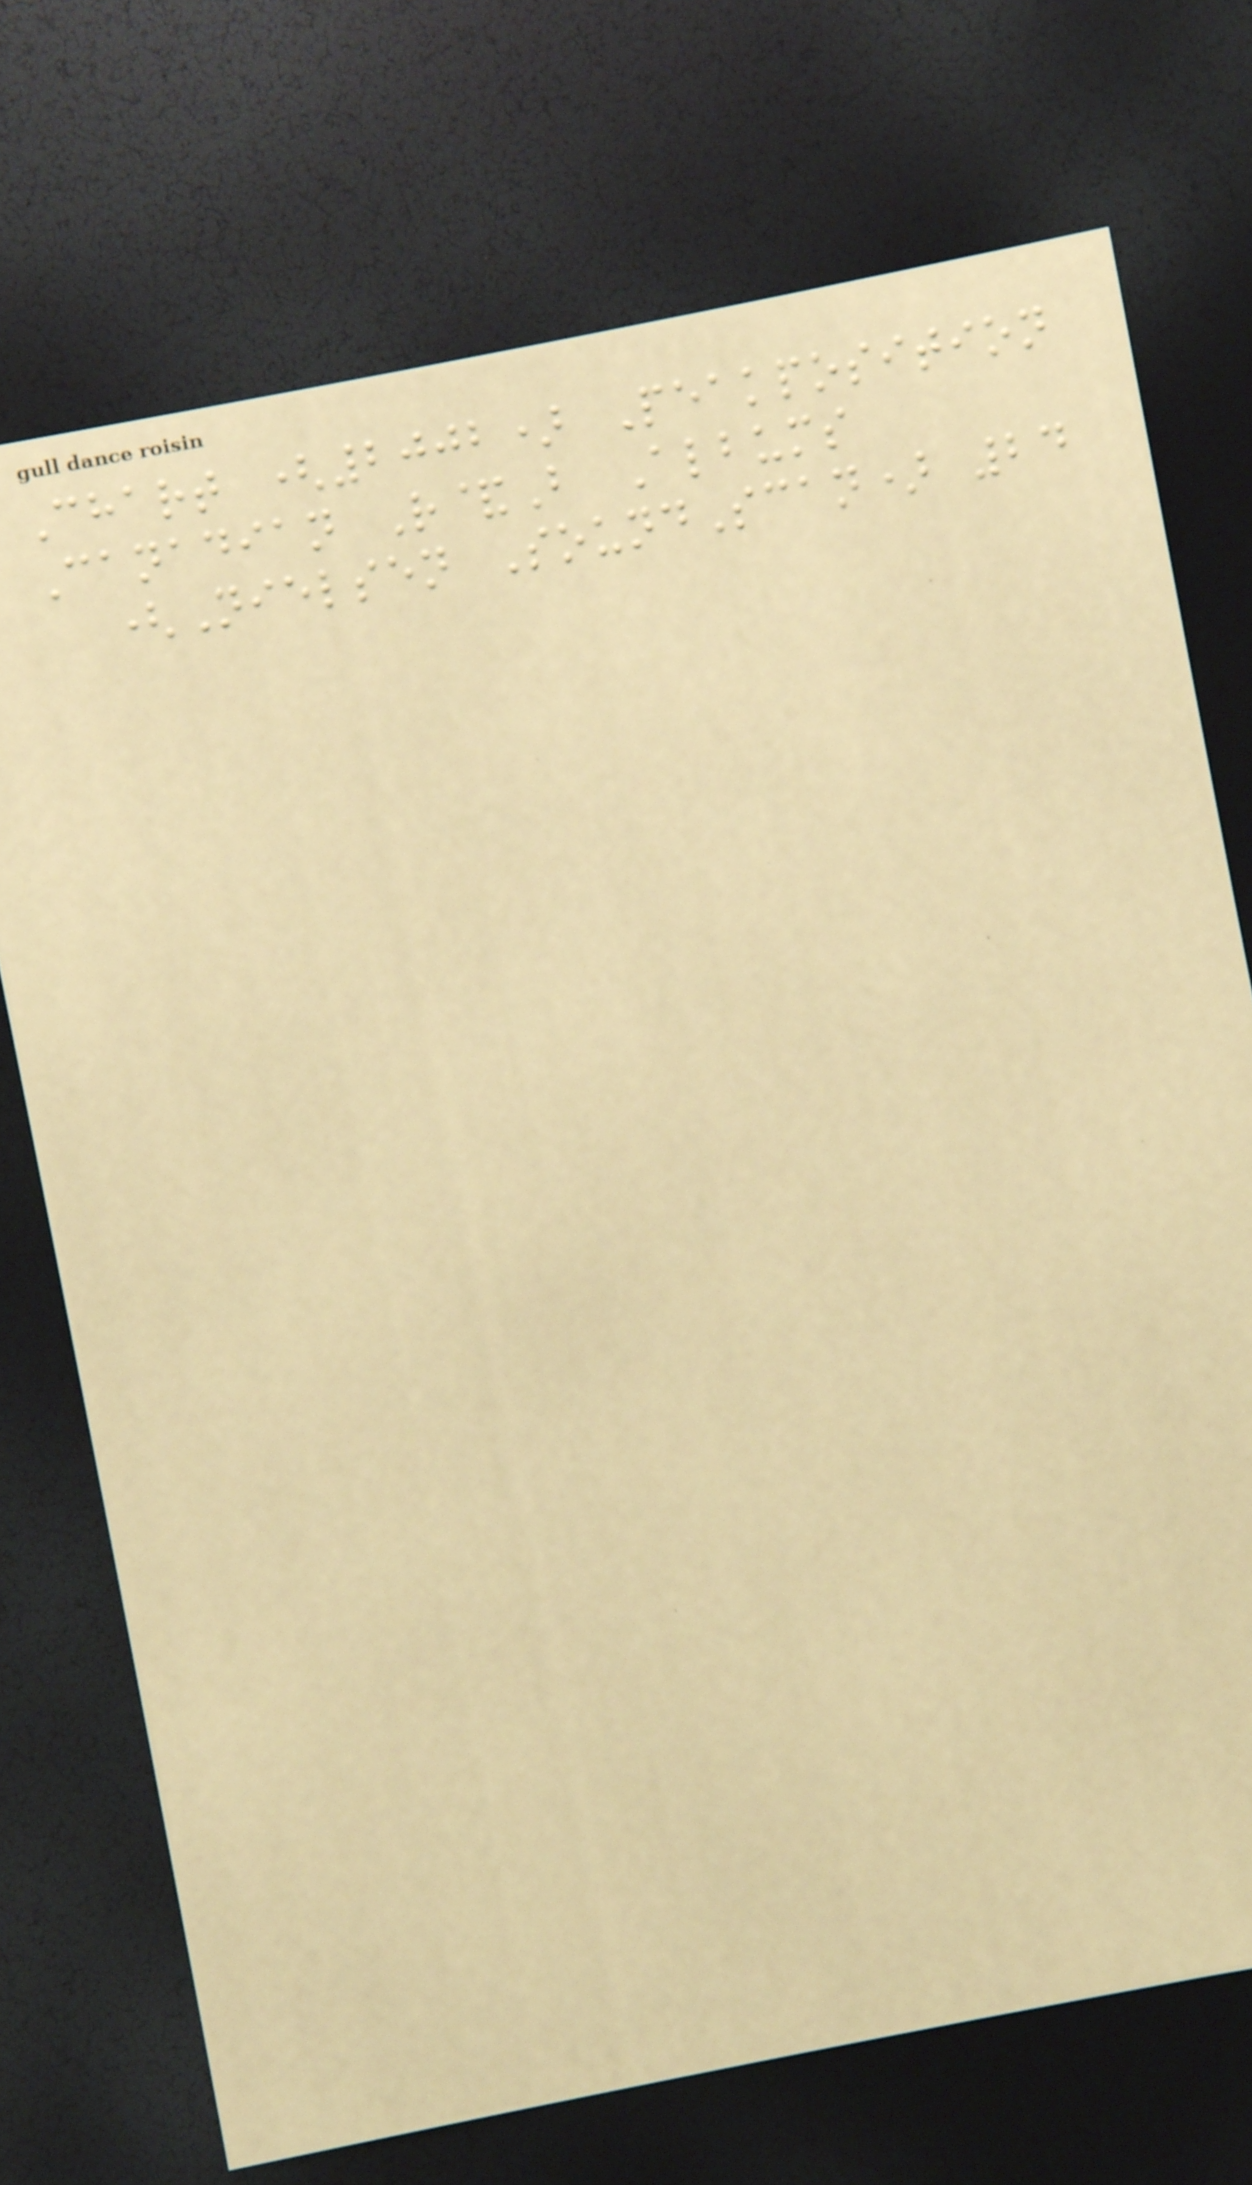Chart (2002) Peakposition
Canadian R&B Albums
(Nielsen SoundScan) 24
